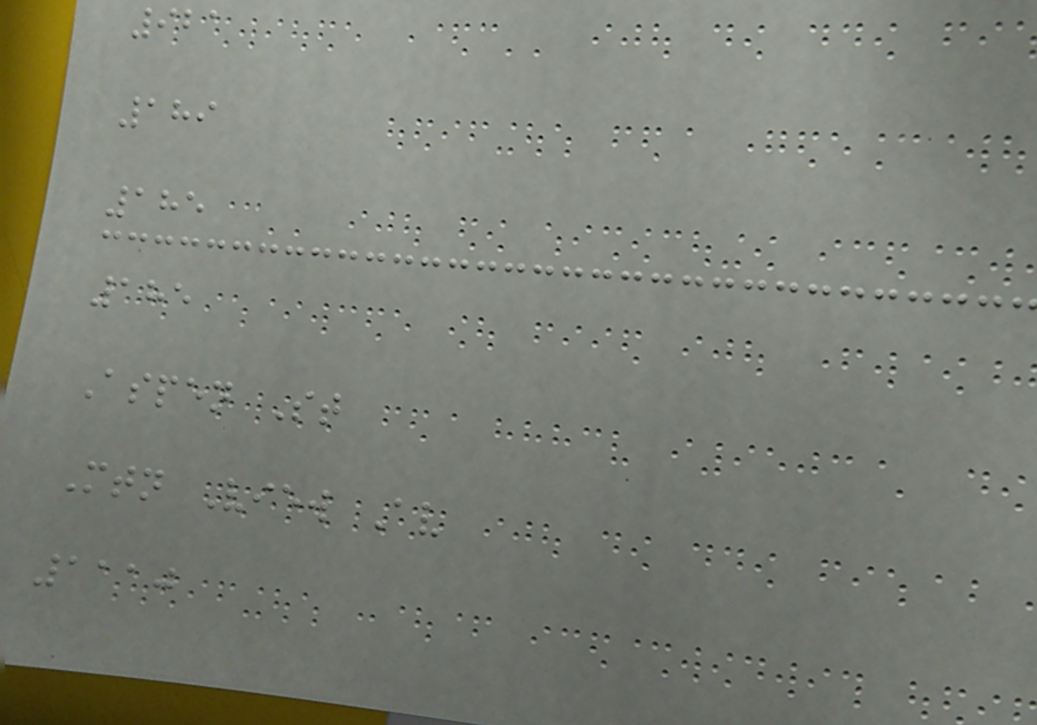921
189
185
185
Aspen St
Mtn View Av
1110
